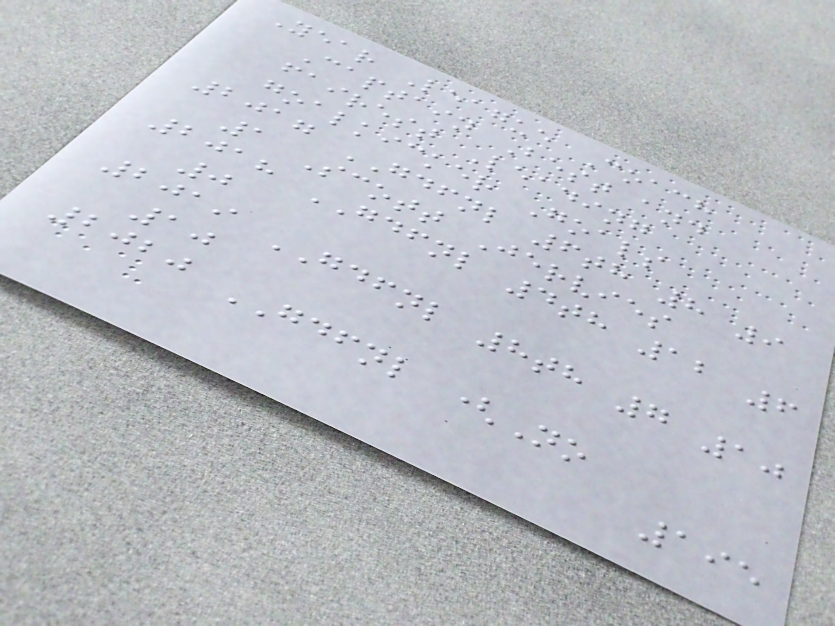Year League Coach
Captain Best and
fairest Leading
goalkicker Goals
2017 GDFNL 6th 8 9
1 Scott Jervies
2018 GDFNL 4th 12 6
0
2019 GDFNL 8th 7 10
10
2020 GDFNL (No
195
